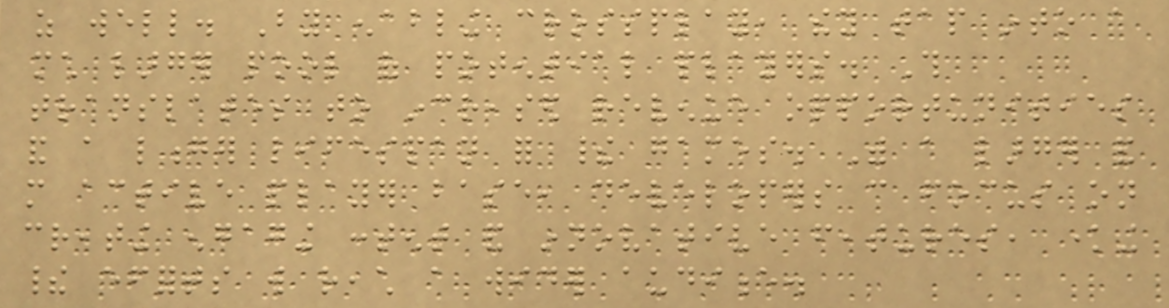as well. By enabling crossplay, they tap into a
much larger pool of potential players. This
translates to increased revenue opportunities
and a longer lifespan for their games. With a larger and
more active player base, developers can focus on
creating engaging content and innovative features, knowing
their efforts will reach a wider audience.
